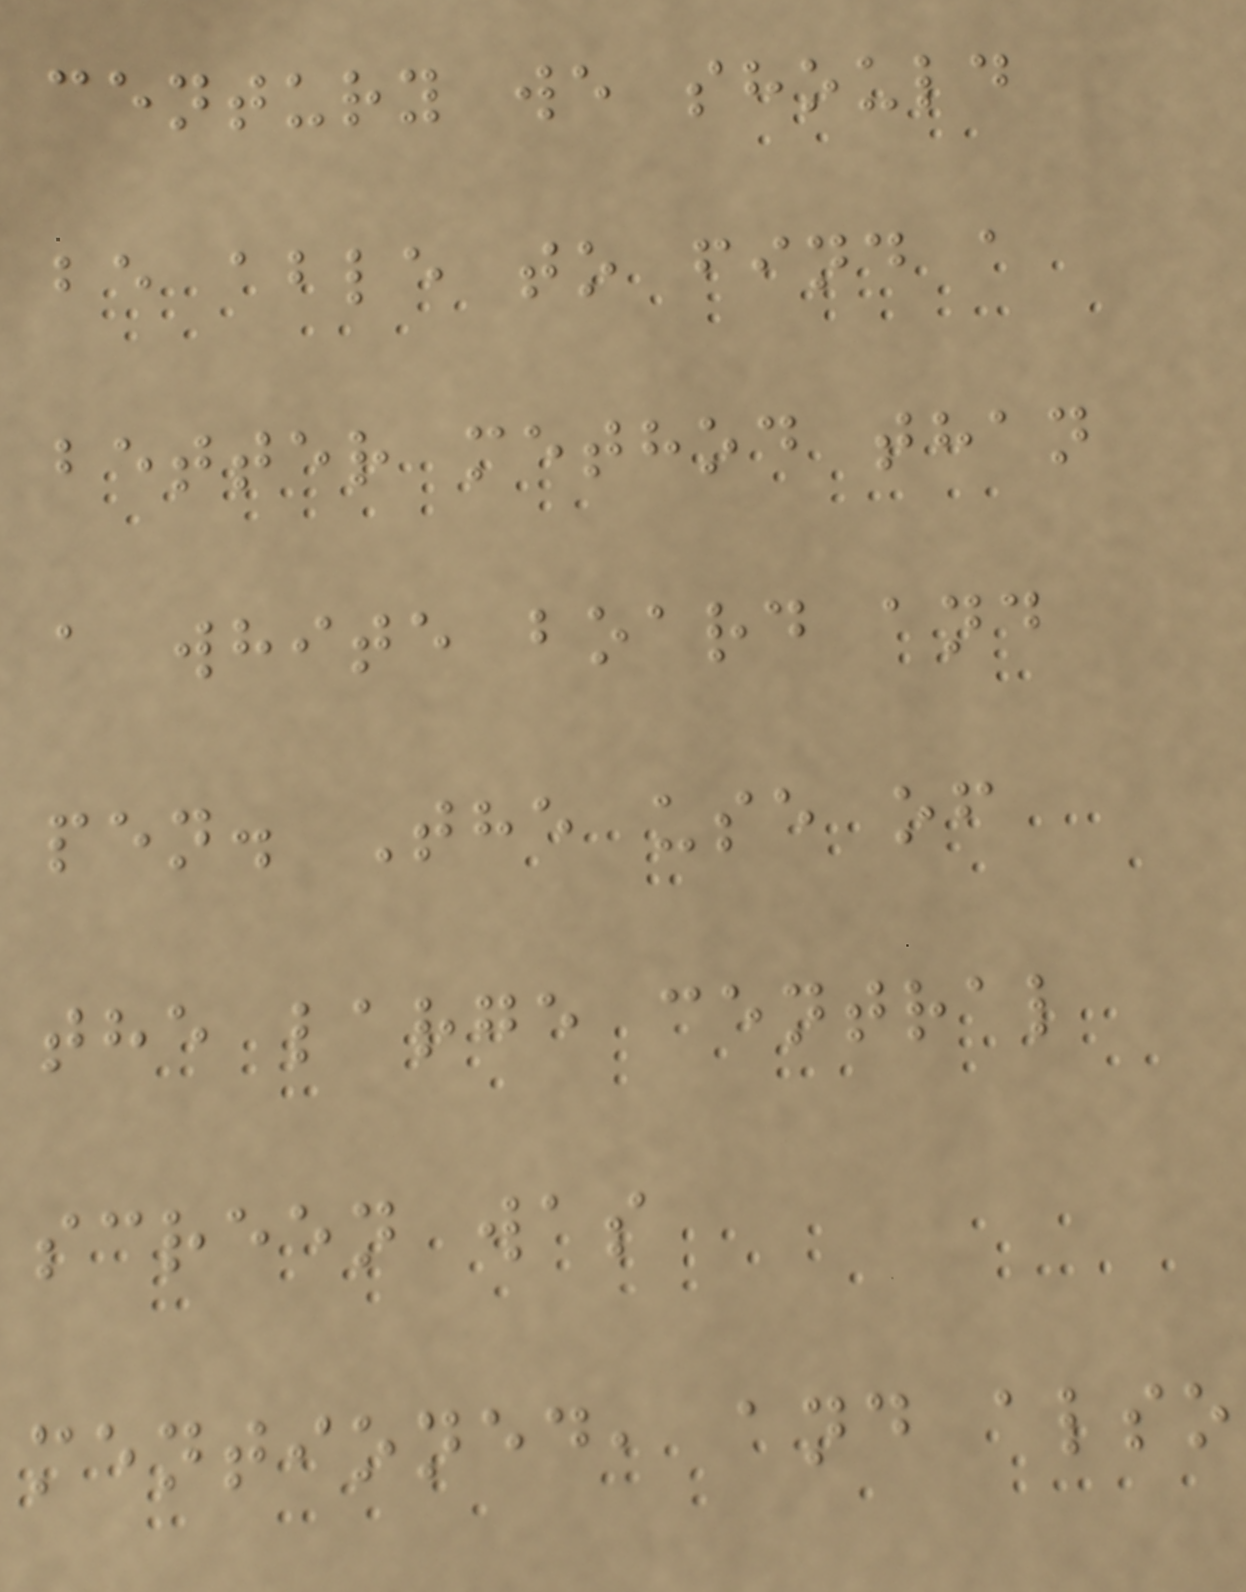century we should
be able to find a
better method than
a white board and
pen. The use of
the large central
screen was
mentioned, and also
